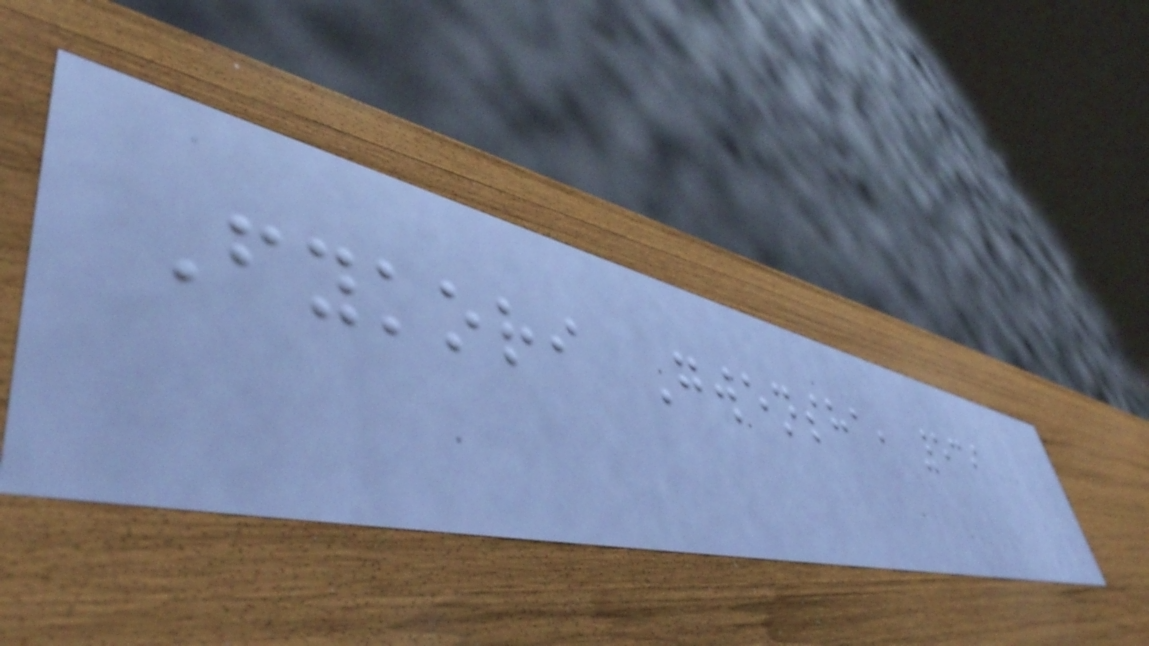Fykori Gwensha, 539
